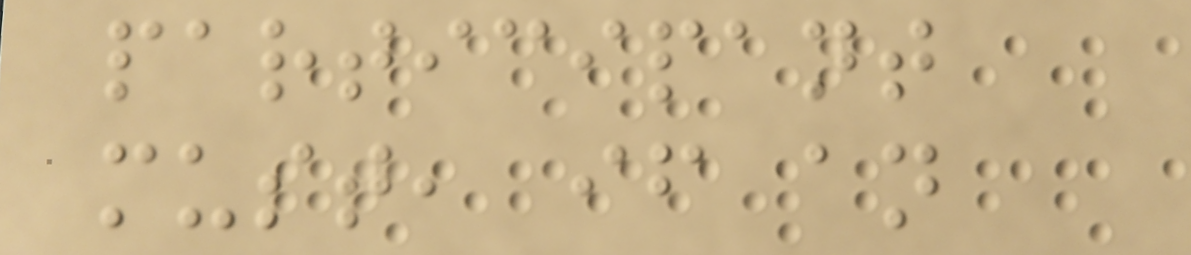participant
must, if an
